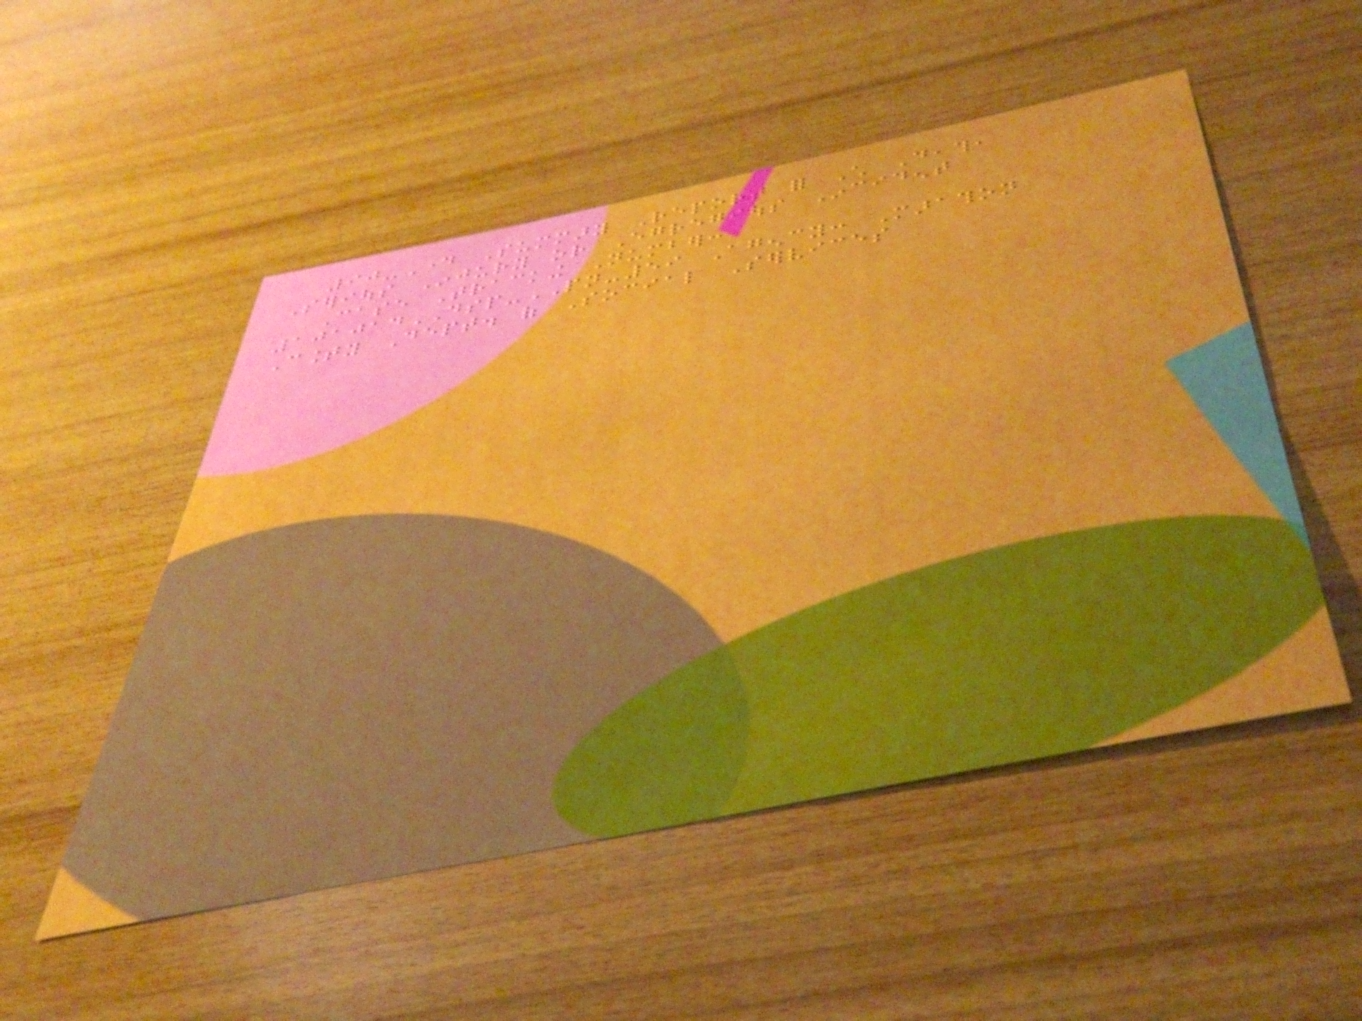90-Day Summary Report for Child Death,
Serious Injury or Egregious Incident
Case Tracking Number:
101014DSP-PN-59 Agency: Marathon
County Dept. of Social Services
